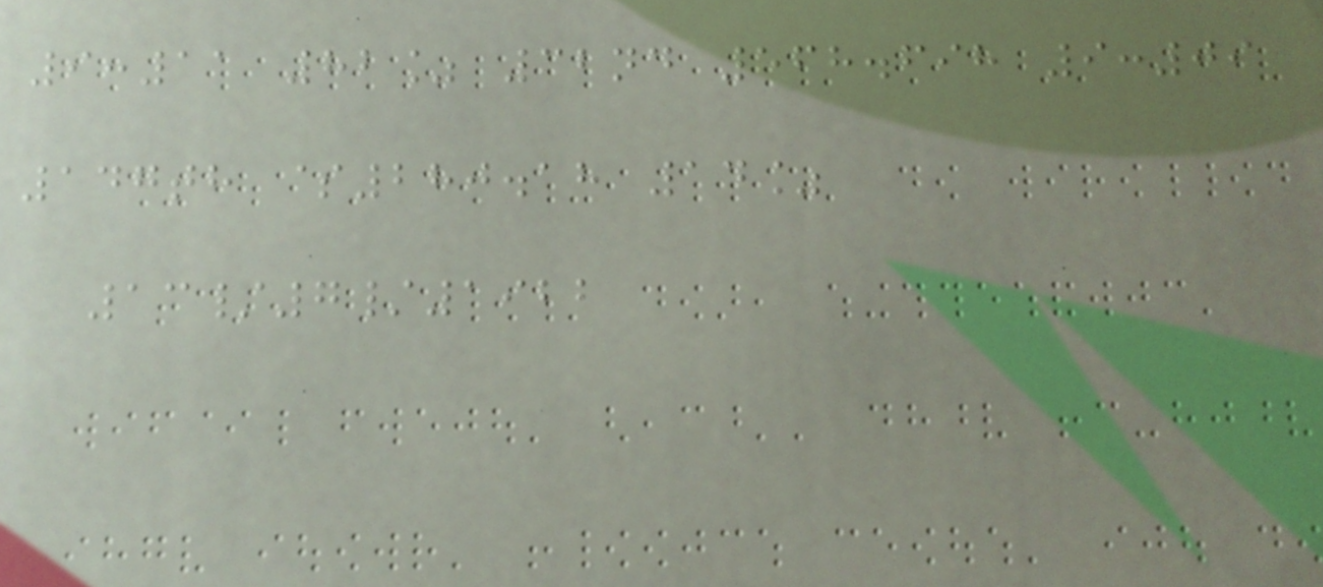9:11 82% 32nd 568.698 9:09
147th $280.18 14%
13/7/1922
